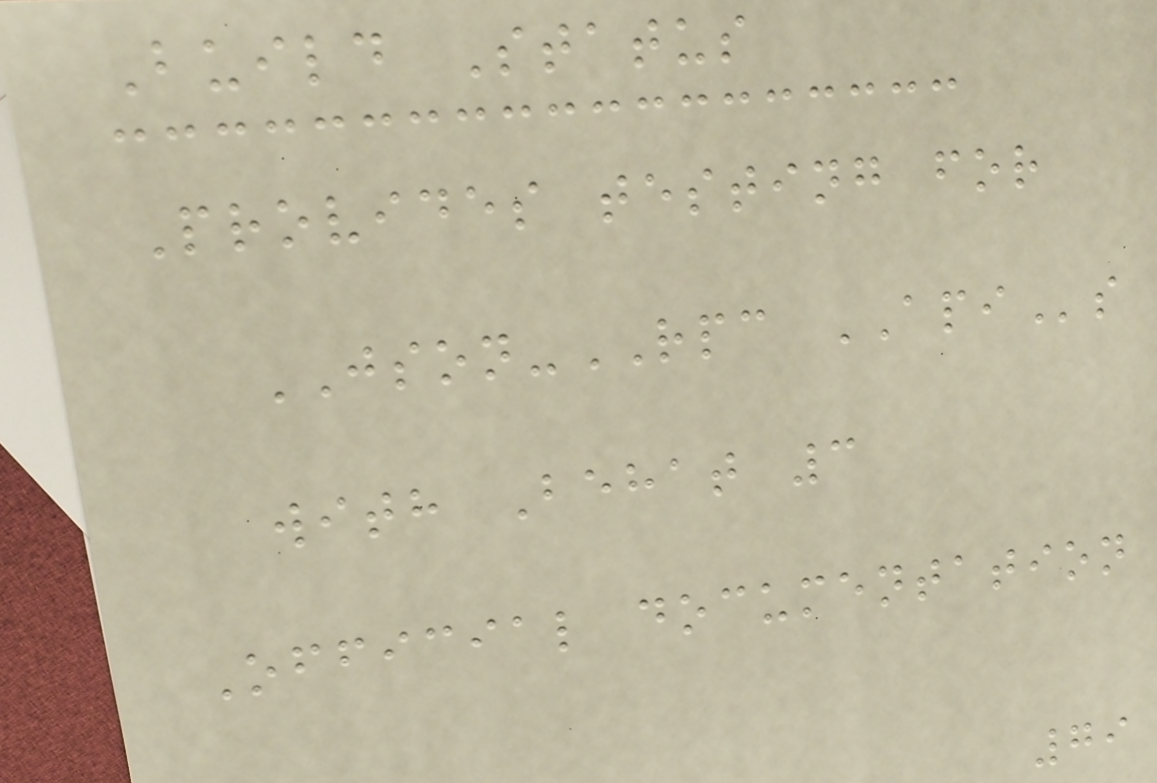Build Status
Provides testing for
JSON-RPC APIs
with Behat 3
Official documentation
79
